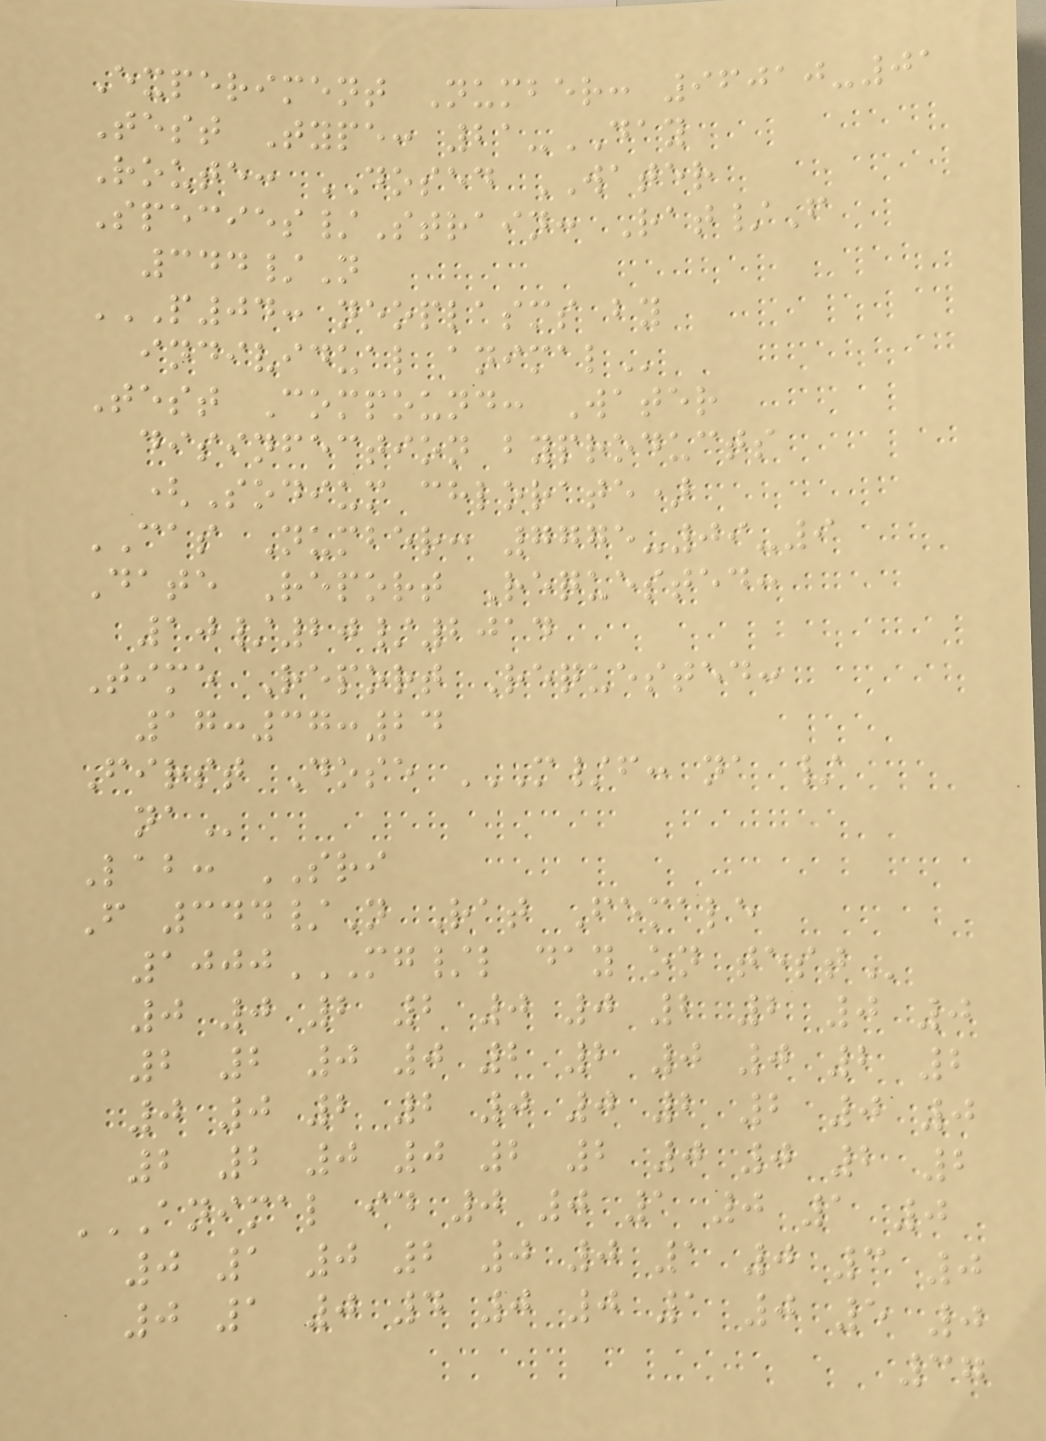Experiment Number: 96010-01
Test Type: 21-DAY
Route: DOSED WATER
Species/Strain: Rat/F
344/N
P04: NEOPLASMS BY
INDIVIDUAL ANIMAL
Test Compound: Water
disinfection byproducts
(Sodium chlorate)
CAS Number: 7775-09-9
Date Report Requested:
10/20/2014
Time Report Requested:
17:37:24
First Dose M/F: NA /
NA
Lab: SRI
F 344/N Rat Female
1000MG/L DAY ON TEST
0 0 2 2 0 0 2 2 0 0
2 2 0 0 2 2 0 0 2 2
0 0 2 2 0 0 2 2 0 0
2 2 0 0 2 2 0 0 2 2
ANIMAL ID 0 0 1 0 1 0
0 1 0 2 0 0 1 0 3 0
0 1 0 4 0 0 1 0 5 0
37
